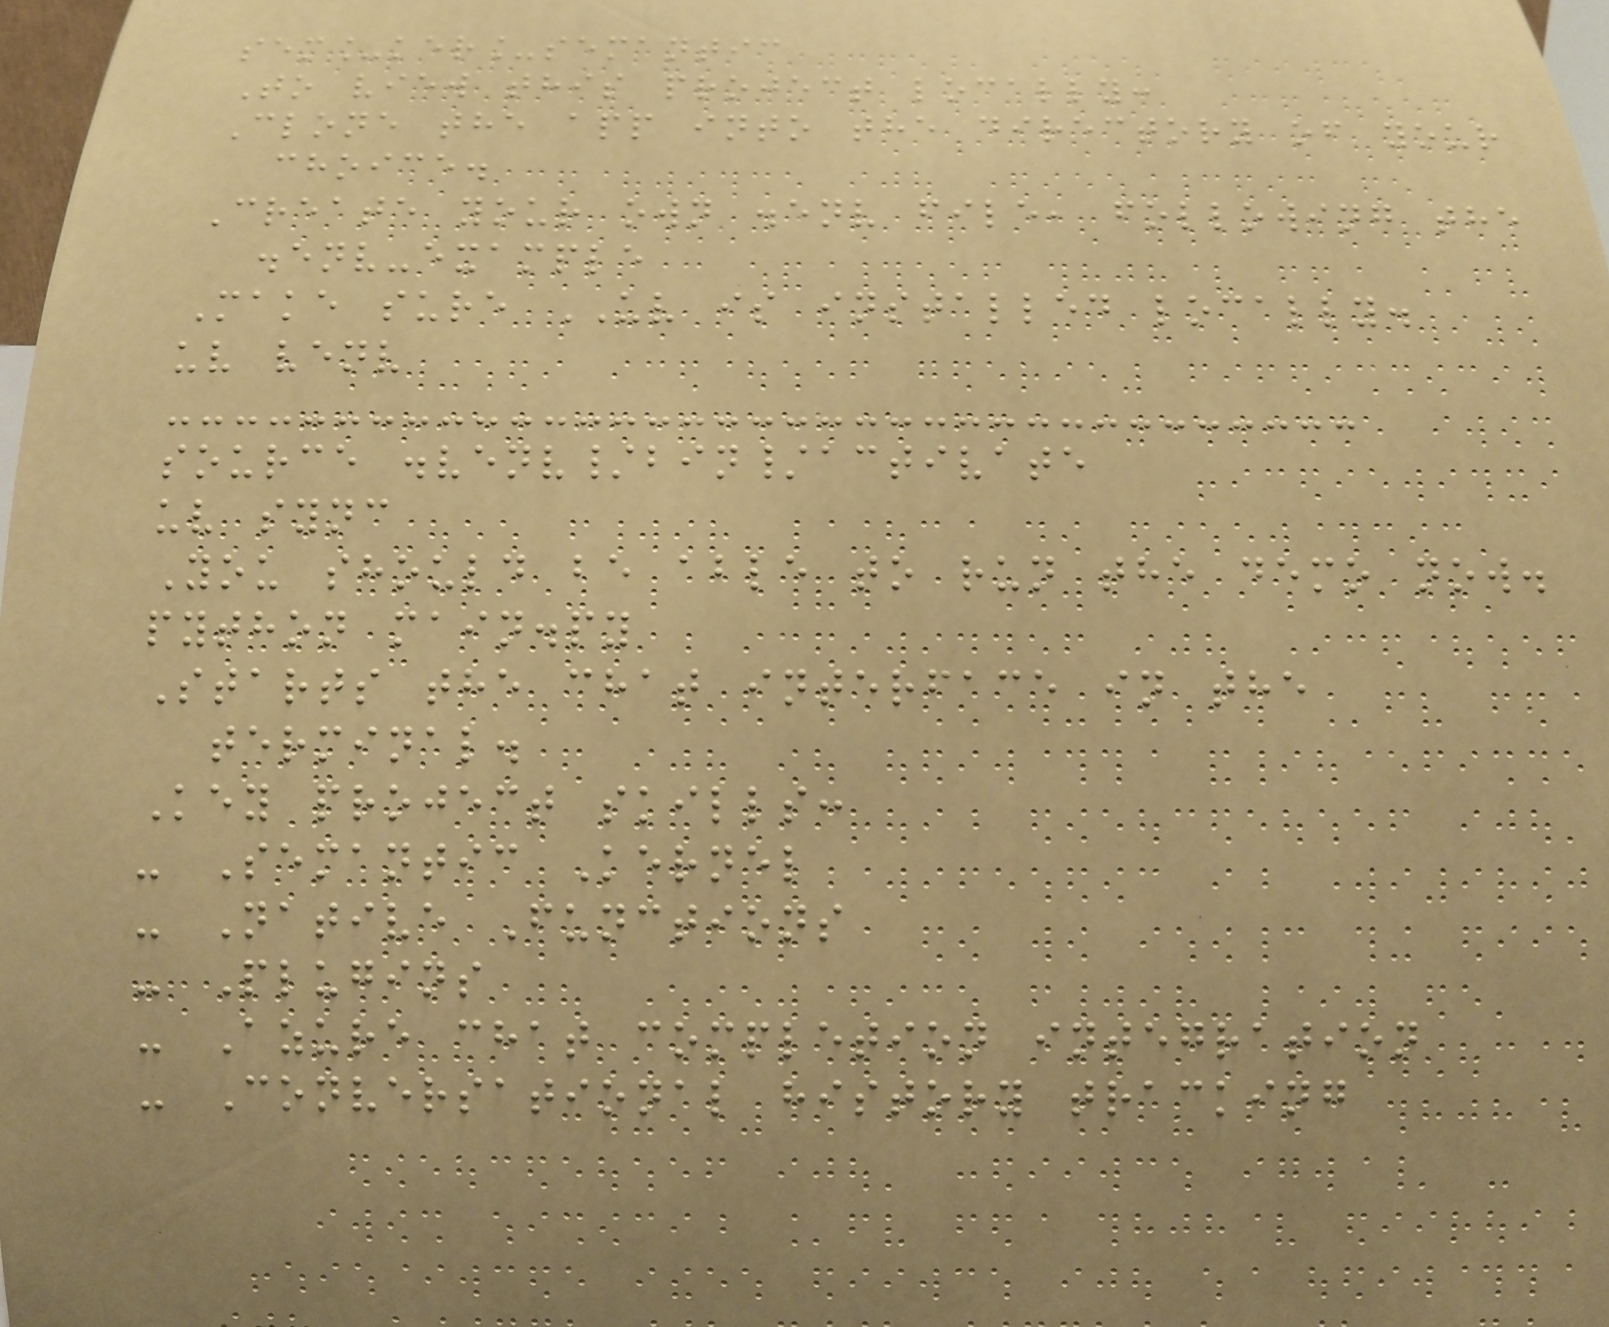sem_ker_semantic
To view this project locally:
Clone the app into the directory of your
choice.
Create your own .env file, following the
.env-example
Make sure UV is installed locally.
uv venv
source .venv/bin/activate
uv sync
You should be able to run the demo now.
python main.py
Starts the chat interface in the
terminal.
Key project skills:
- Semantic Kernel
- Native Functions
- Plugins
- Azure chat completion integration
- Conversational history tracking
